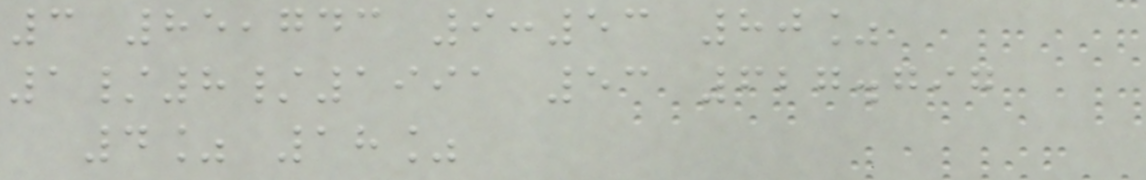3 85,743 9:53 80%
1/8/1991 53 627.797
4% 18%
